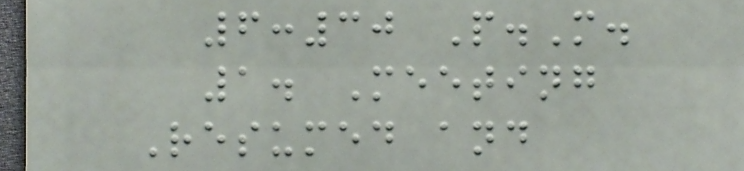6:30 P.M.
1. Meeting
Resumed and
